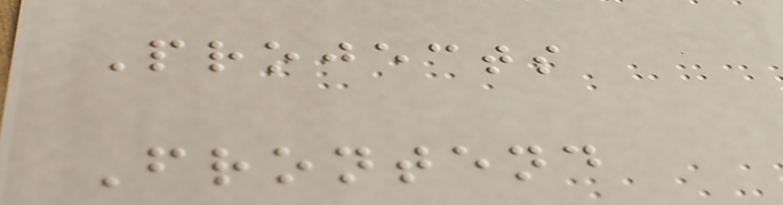Projects
Frontend
